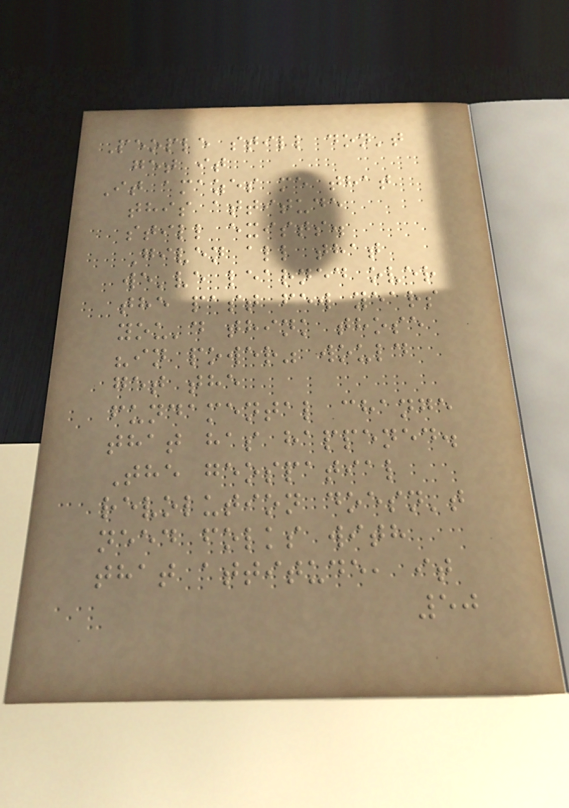People still don't
get it
It amazes me that
this attitude
still exists.
Given all that
we've learned over
the past few years
you'd think those
"in power" would
get the
fundamental change
that has happened.
The geospatial
revolution doesn't
need folks with
that attitude, it
50
